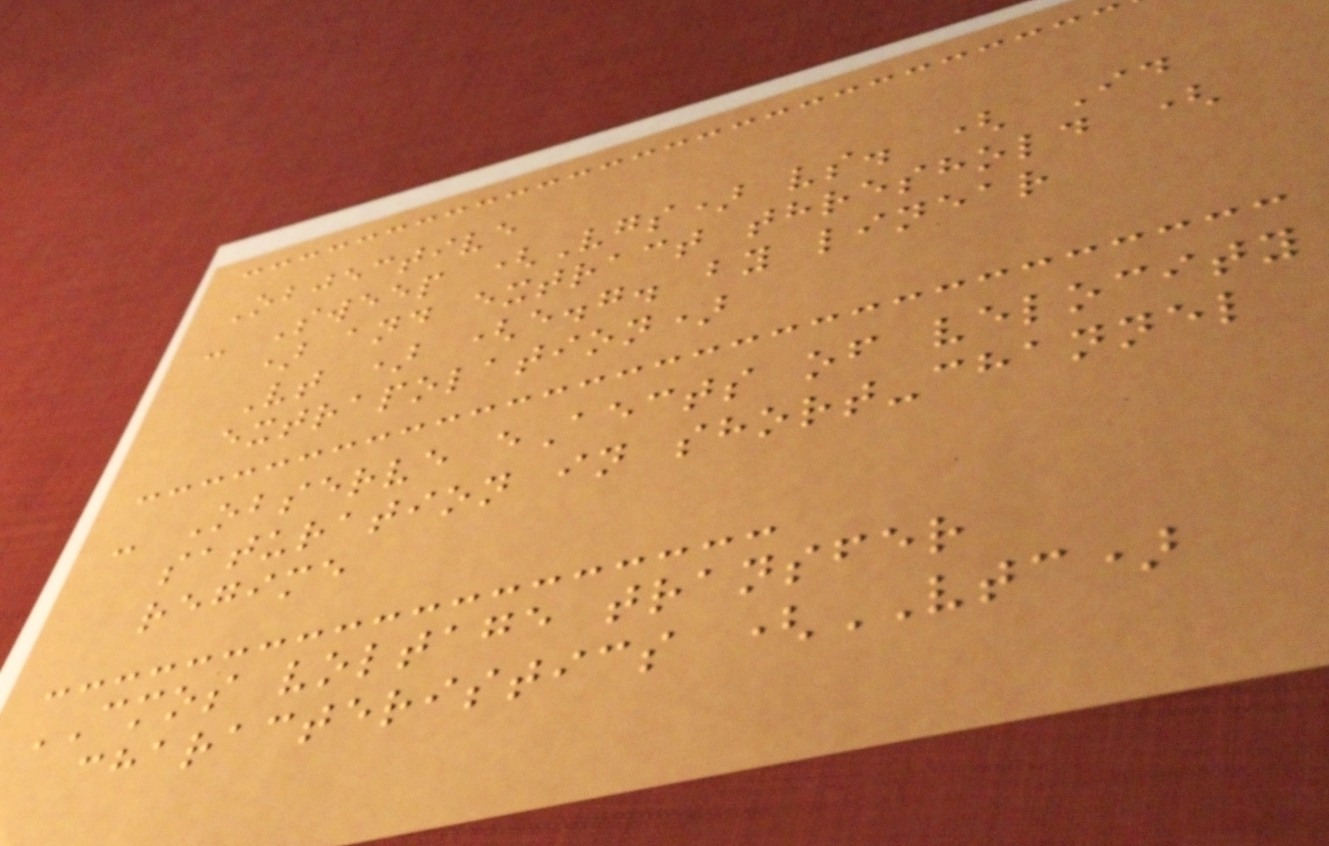Objective
- Sweep (Vgs) vs. ( Id
) and extract threshold (
Vt ) (e.g. by linear
extrapolation)
- Observe eAects of velocity
saturation in short-channel
regime
CMOS voltage transfer
characteristics (VTC)
